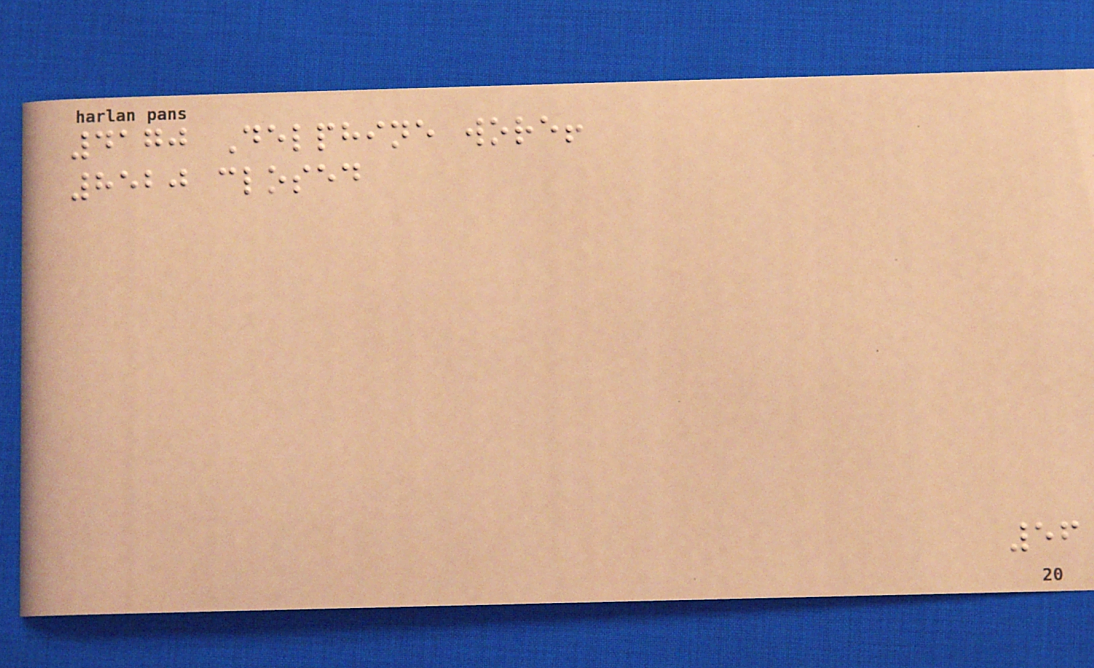4170 Delphine wore!
8520 closed
56
